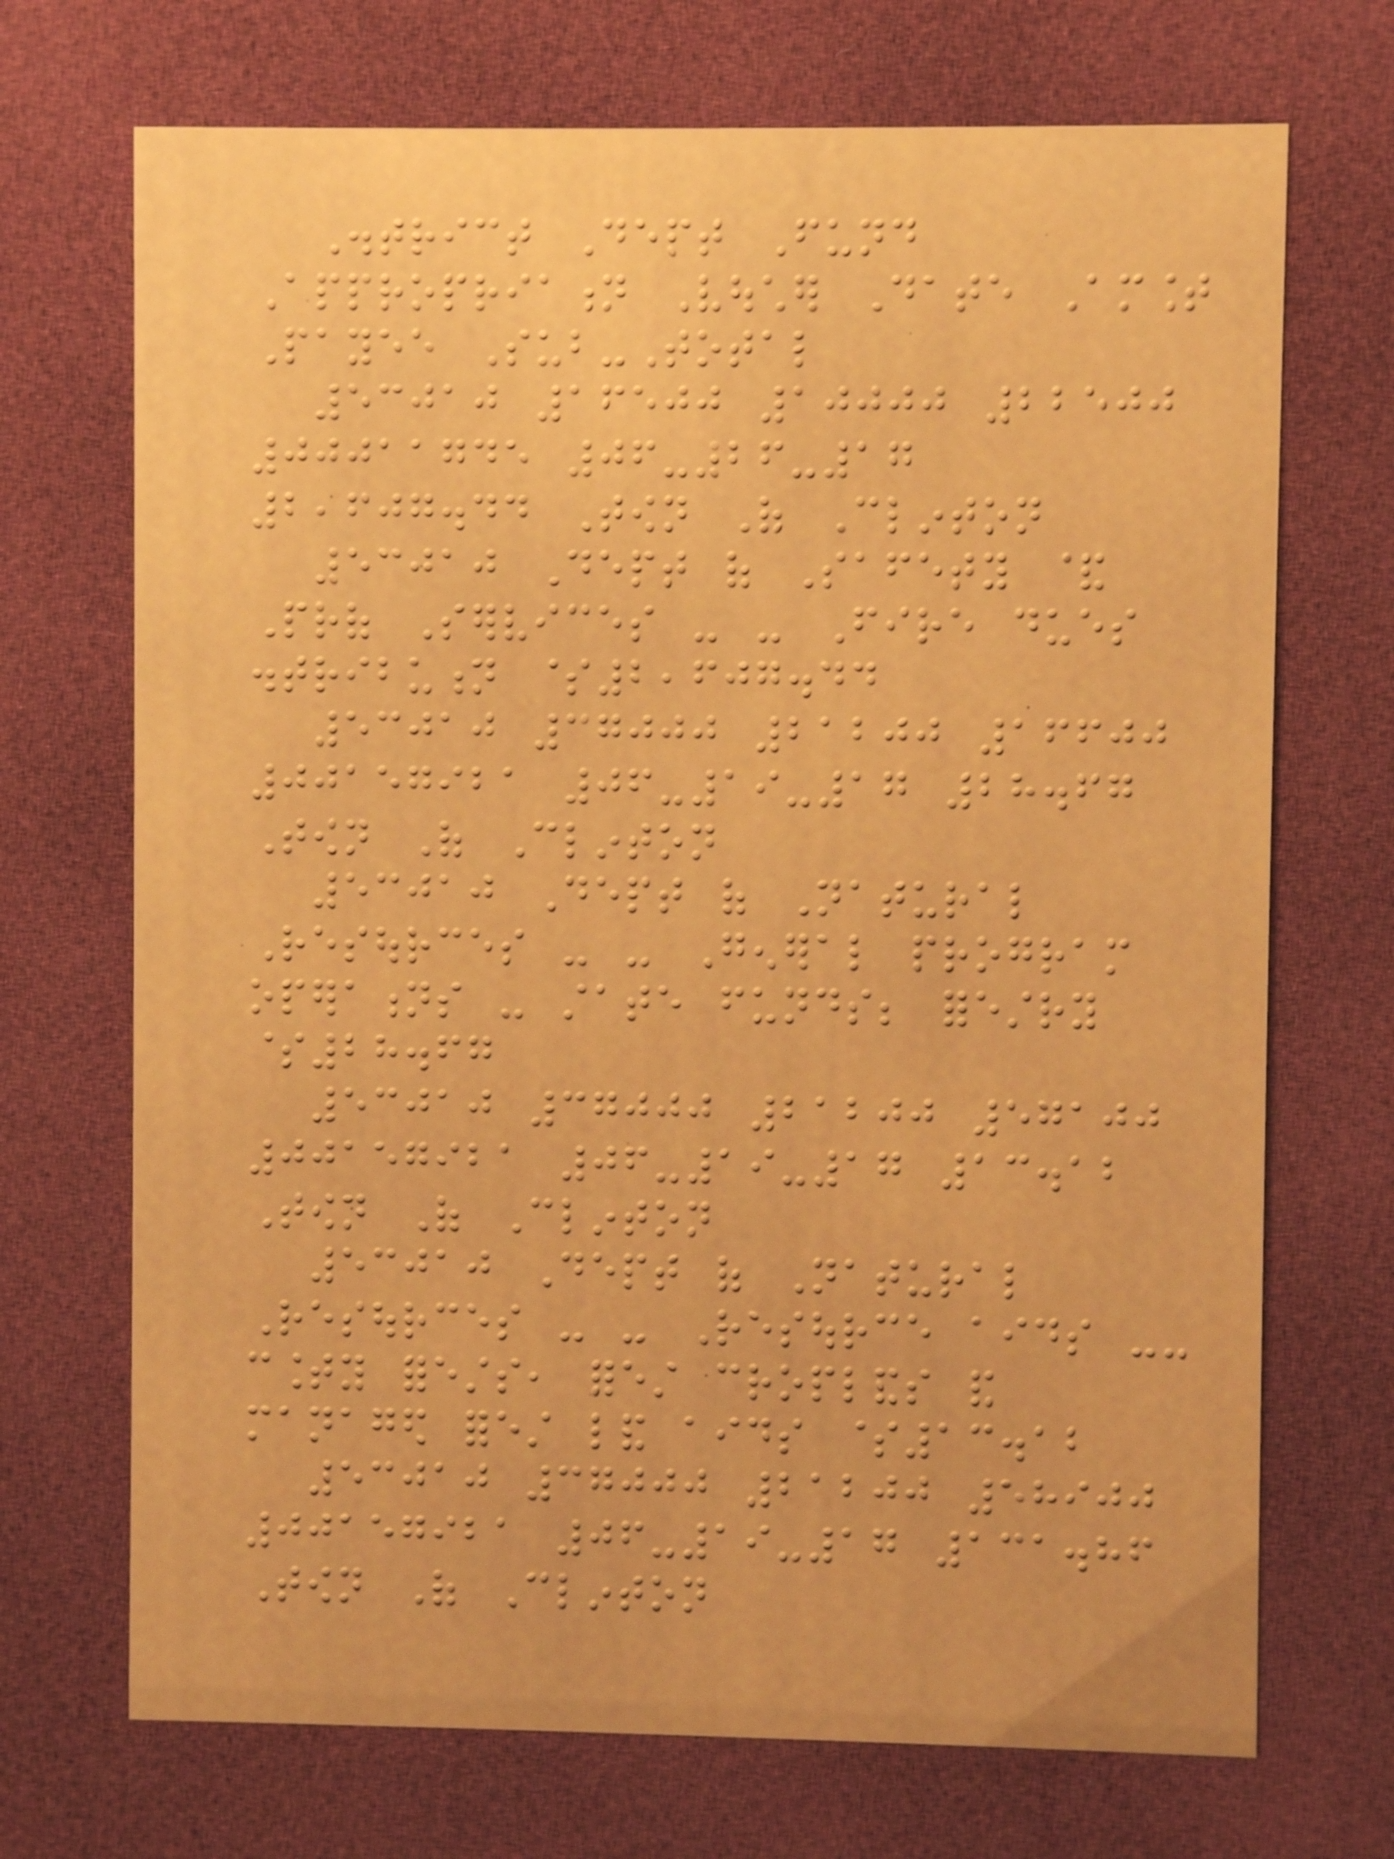District Dept Fund
Appropriation Voucher Date Amount
Payee Sub-Total
53010 16500 10000 22500
00011745 06-26-17
2,607.44 Town Of Clinton
53010 Dept of Safety &
Prof Services - - Fire dues
distribution $2,607.44
53010 37000 21200 16600
00157921 06-19-17 28.67
Town Of Clinton
53010 Dept of Natural
Resources - - General program
operations - state funds; forestry
$28.67
53010 37000 21200 57100
00157921 06-19-17 13.12
Town Of Clinton
53010 Dept of Natural
Resources - - Resource aids --
county forests, forest croplands and
managed forest land aids $13.12
53010 37000 21200 58900
00157921 06-19-17 131.86
Town Of Clinton
